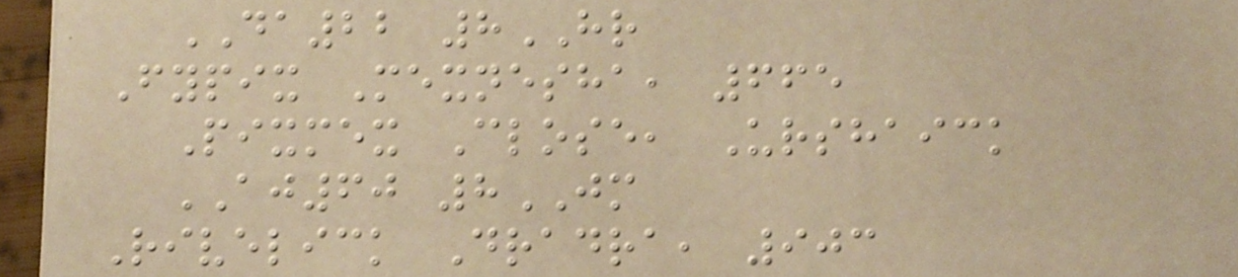DA22 8HR
Fypix Mexnesha, 665
Pixmex Close, Urshaick
AJ60 8JM
Rivelick Dradra, 903
